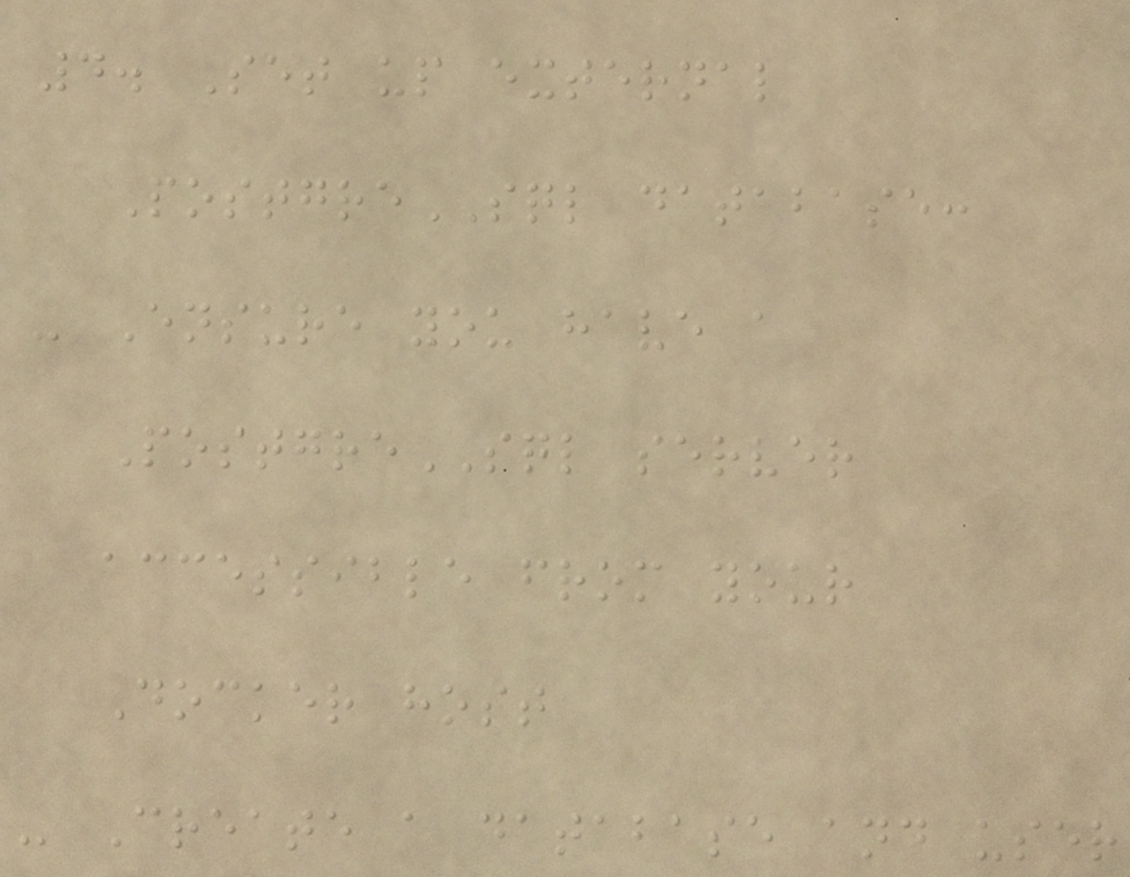4. Set up external
PostgreSQL database:
- Ensure you have a
PostgreSQL server
accessible from your
Docker host
- Create a database and user
